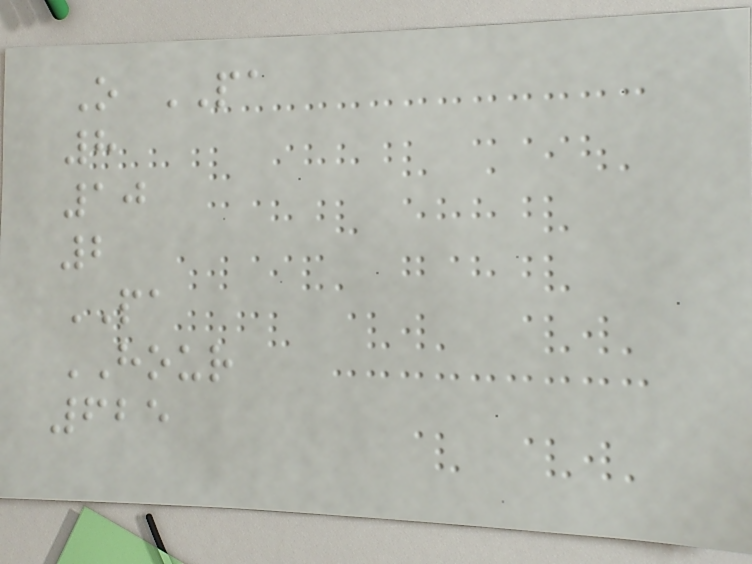O PA
8
10
2
PA
HOUR
625
